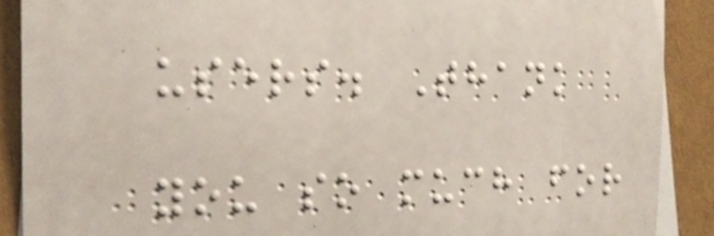users. Thank
you so much for
